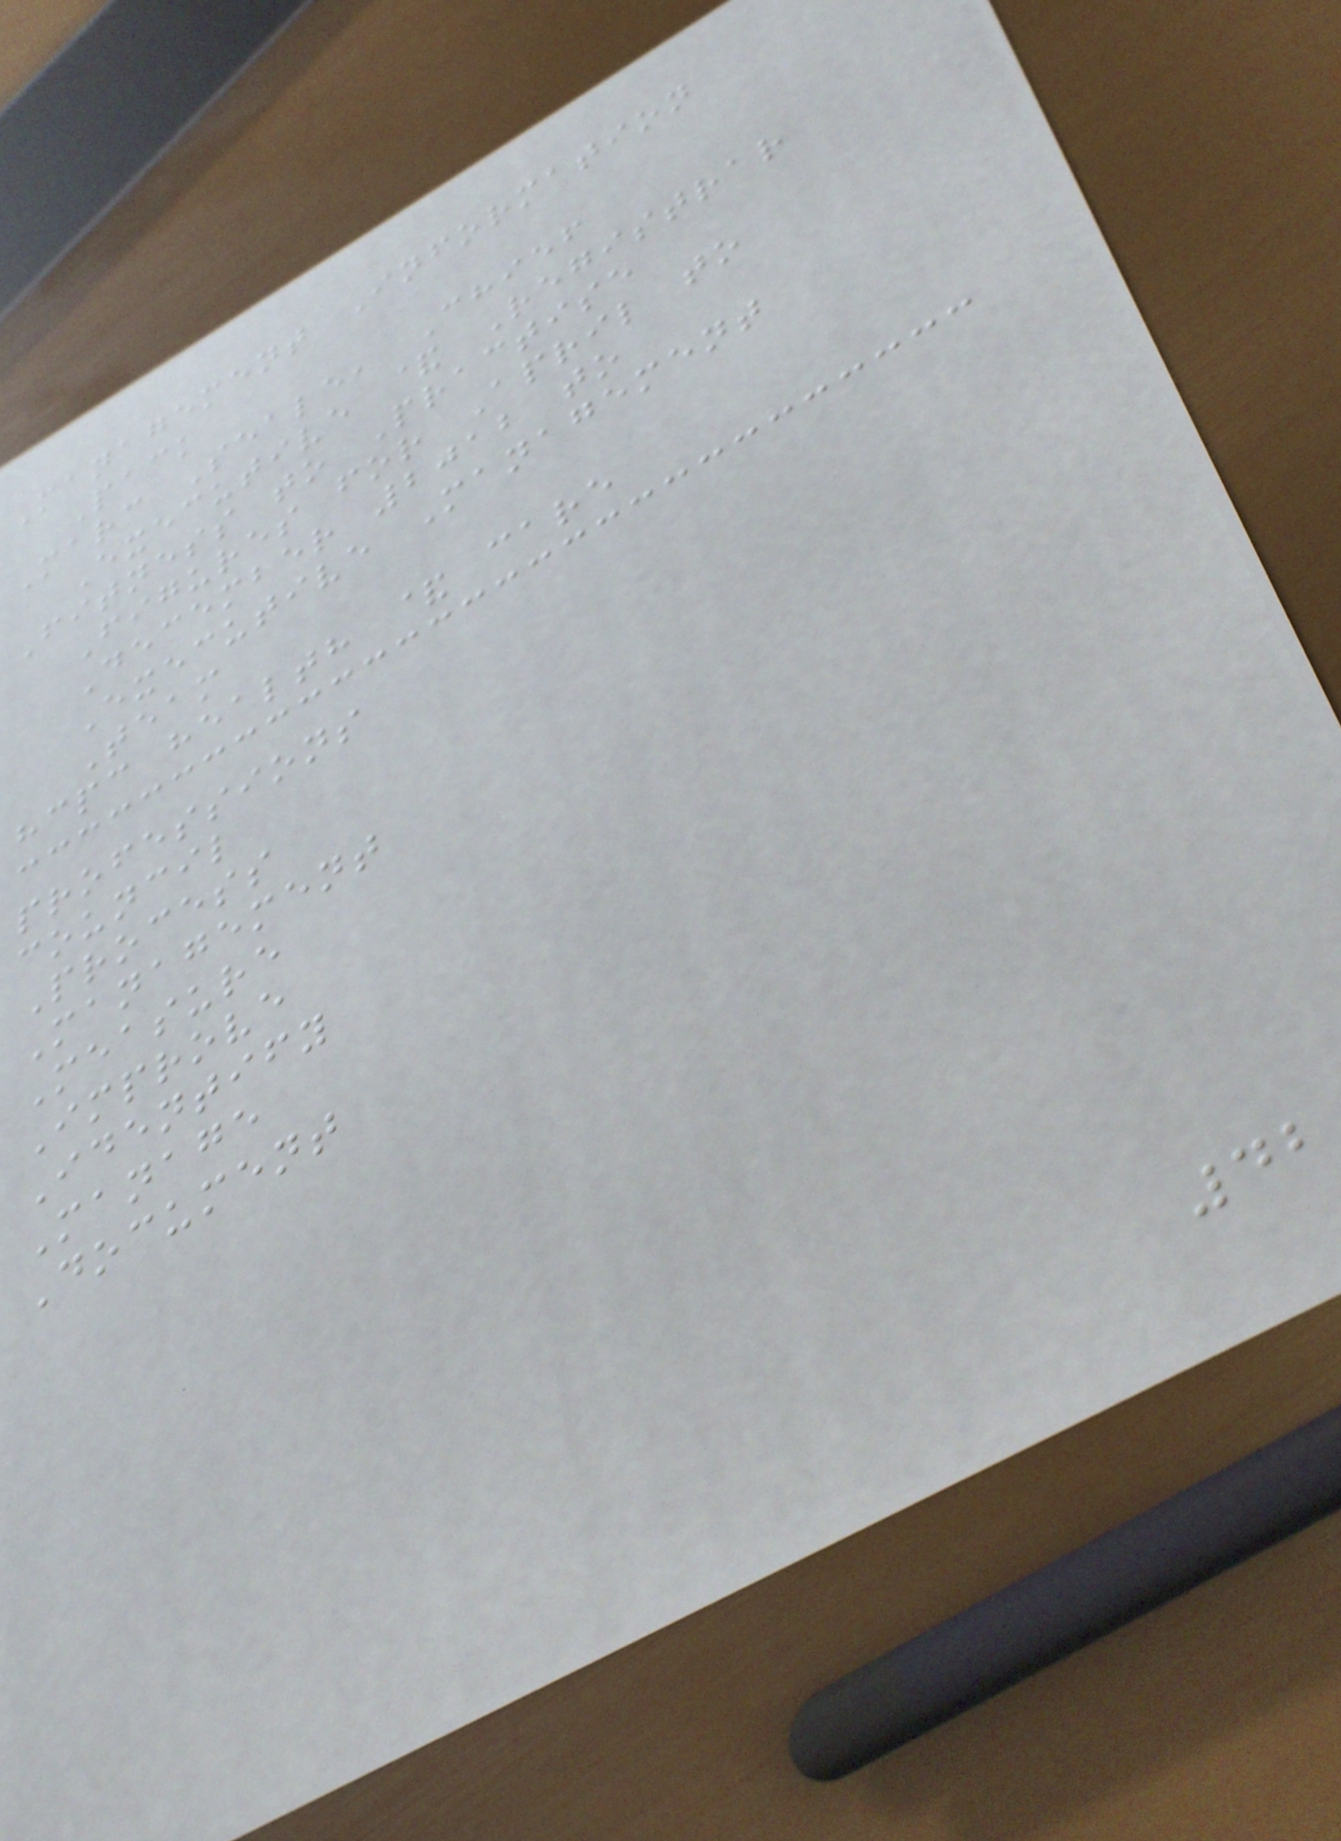Management Information
Pack
Marc Seale, Chief
Executive & Registrar
Fitness to Practise
Figures for April to
December 2012 to
Executive Management
Team
hcpc health & care
professions
council
Process
Management
Measure
Improve
Identify
Manage
Document
42
